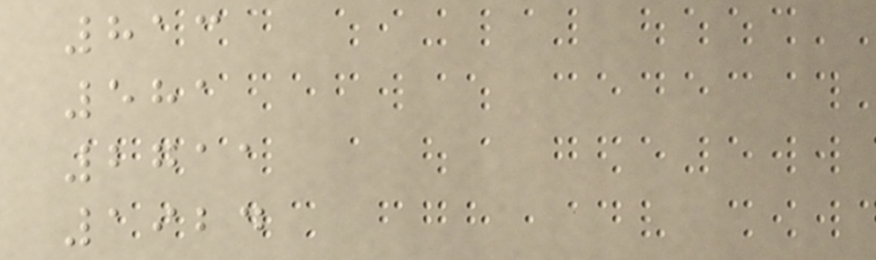813
581
2711
1924
